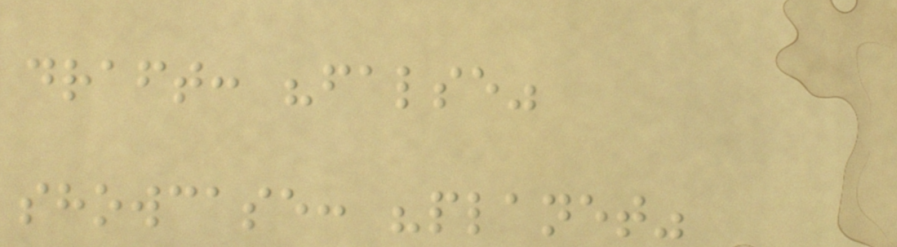draft: "false"
showcase: "planet"
